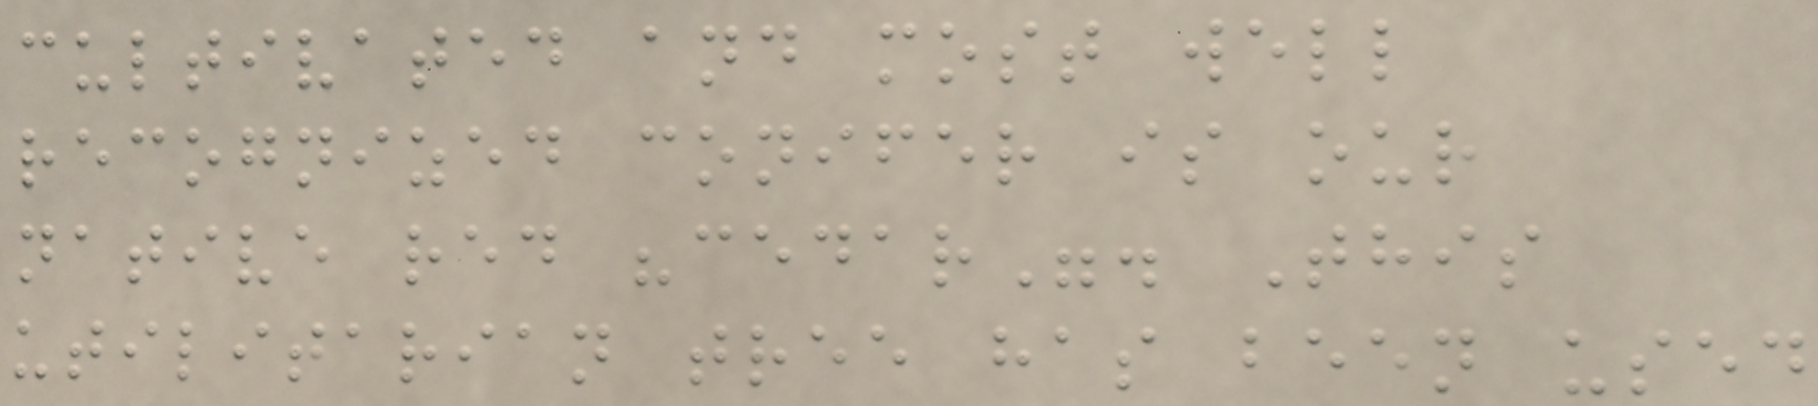cultivated and most well
recognized conifer is our
native red "cedar". This
utilitarian tree has been used
